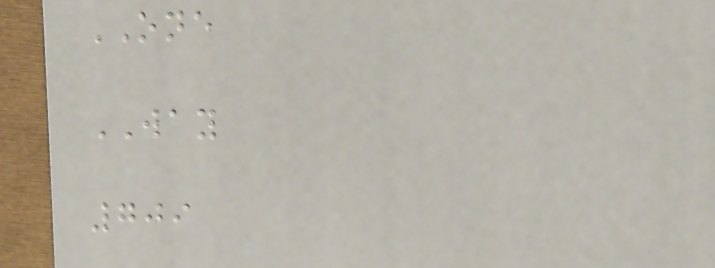ONE
WAY
709
